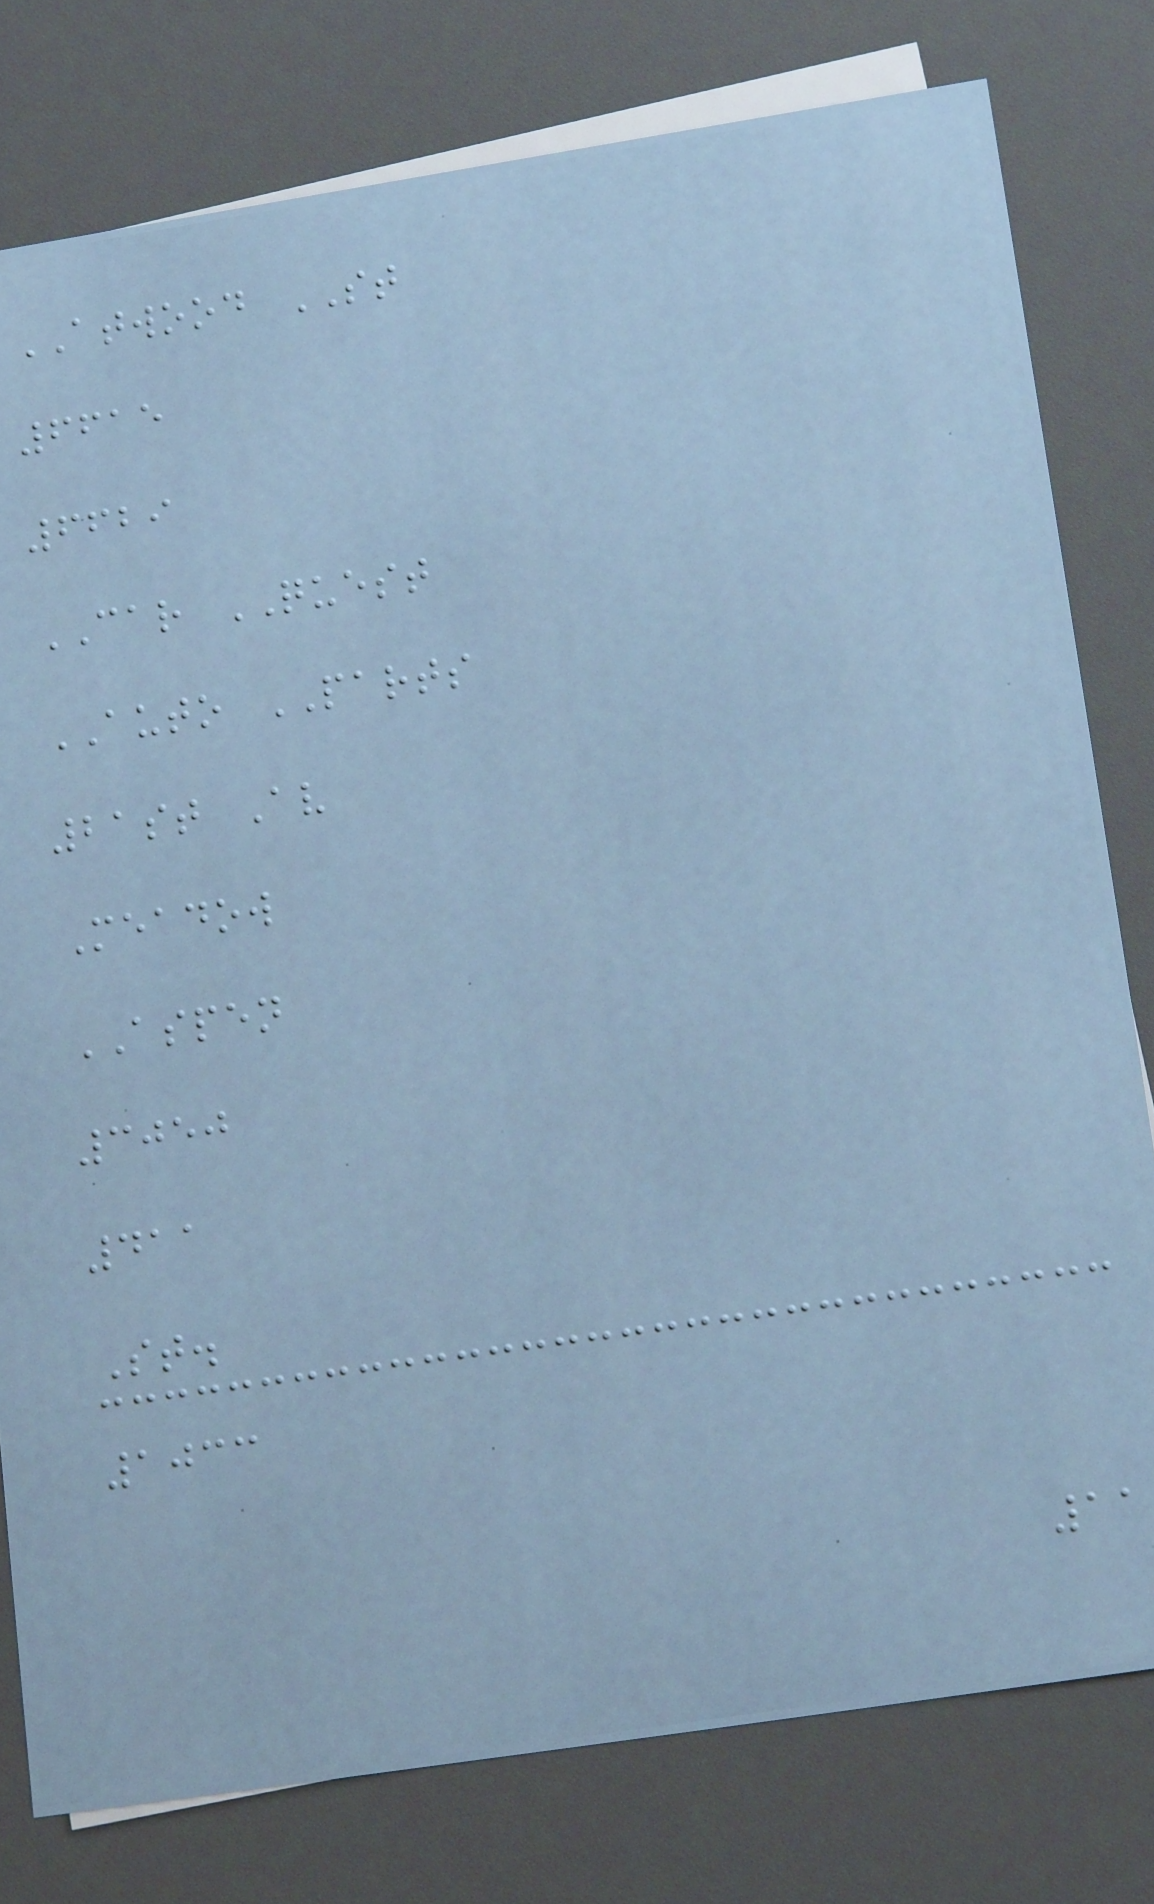ATWOOD ST
6615
6629
CAR QUEST
AUTO PARTS
21st Av
Meadow
ASPEN
3050
411
St.
1033
11
